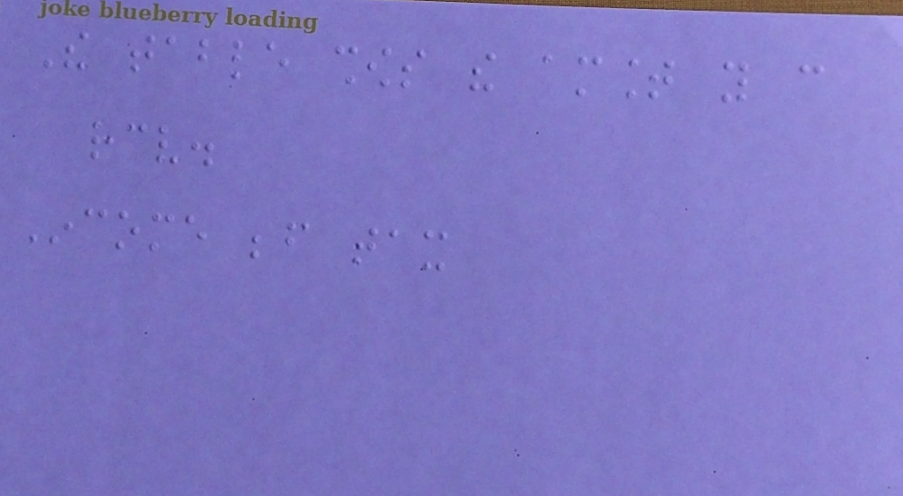The table shows the amount you can
receive.
Income before tax
